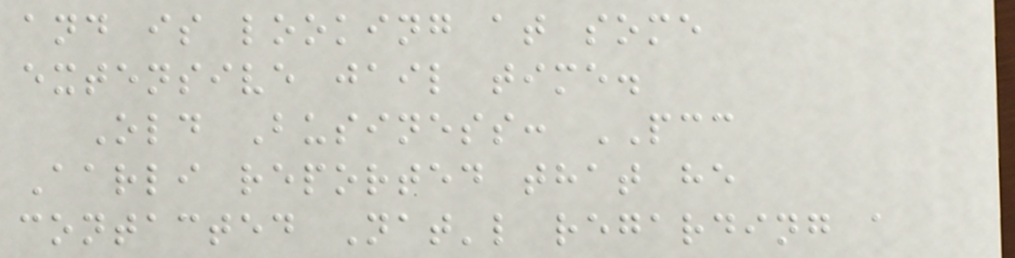and is looking at some
extensive jail time.
Old Business: PCC
Aarli reported that he
contacted Nat'l regarding a
